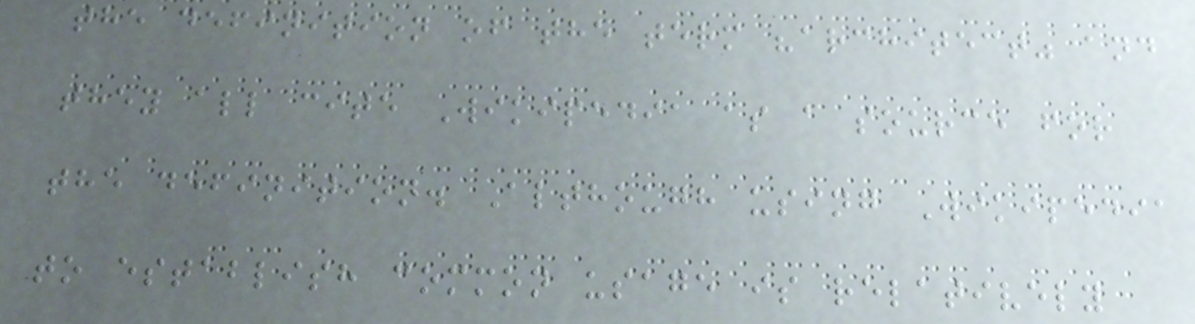the definition of the term "architect" and
they all cite Wikipedia as a source for
the definition. Although using Wikipedia
to establish common usage is relatively
